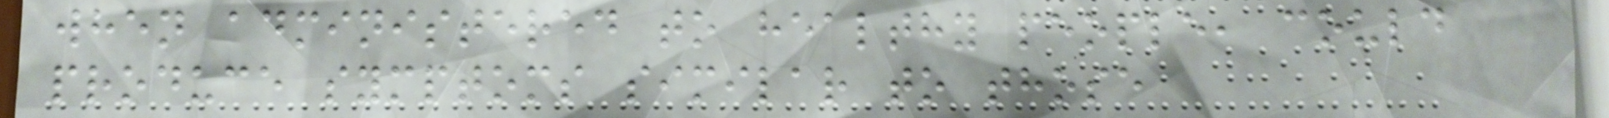when administered to healthy people, could
produce symptoms similar to those
